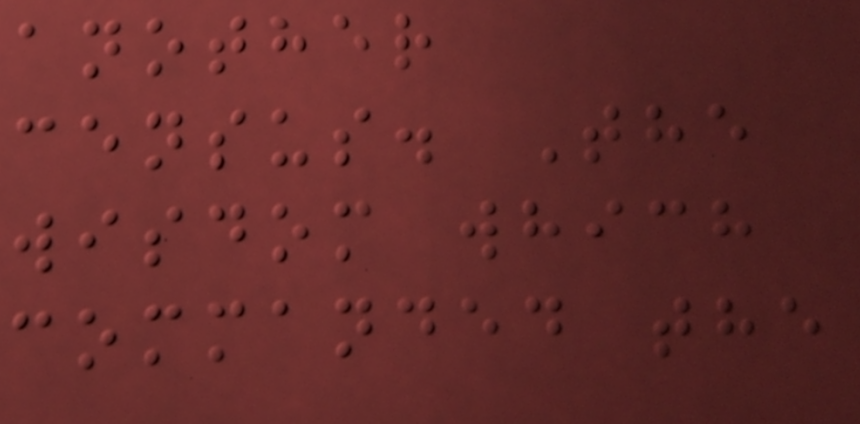another
census. The
wisdom which
commanded the
